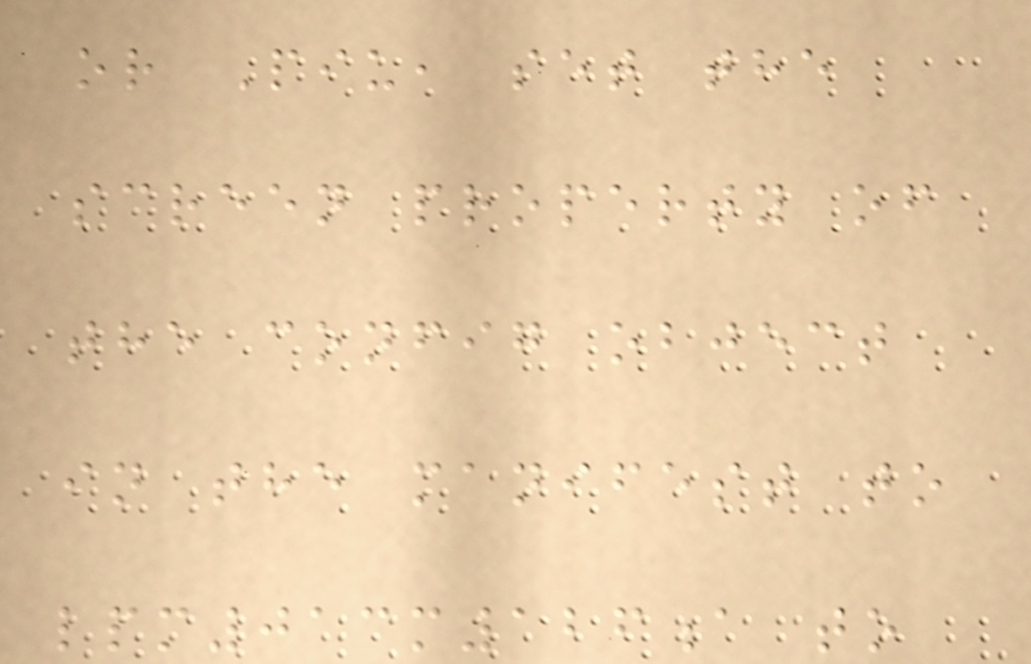or Piu, set the
screen property of
the config object
in the manifest to
lpm013m126a to
